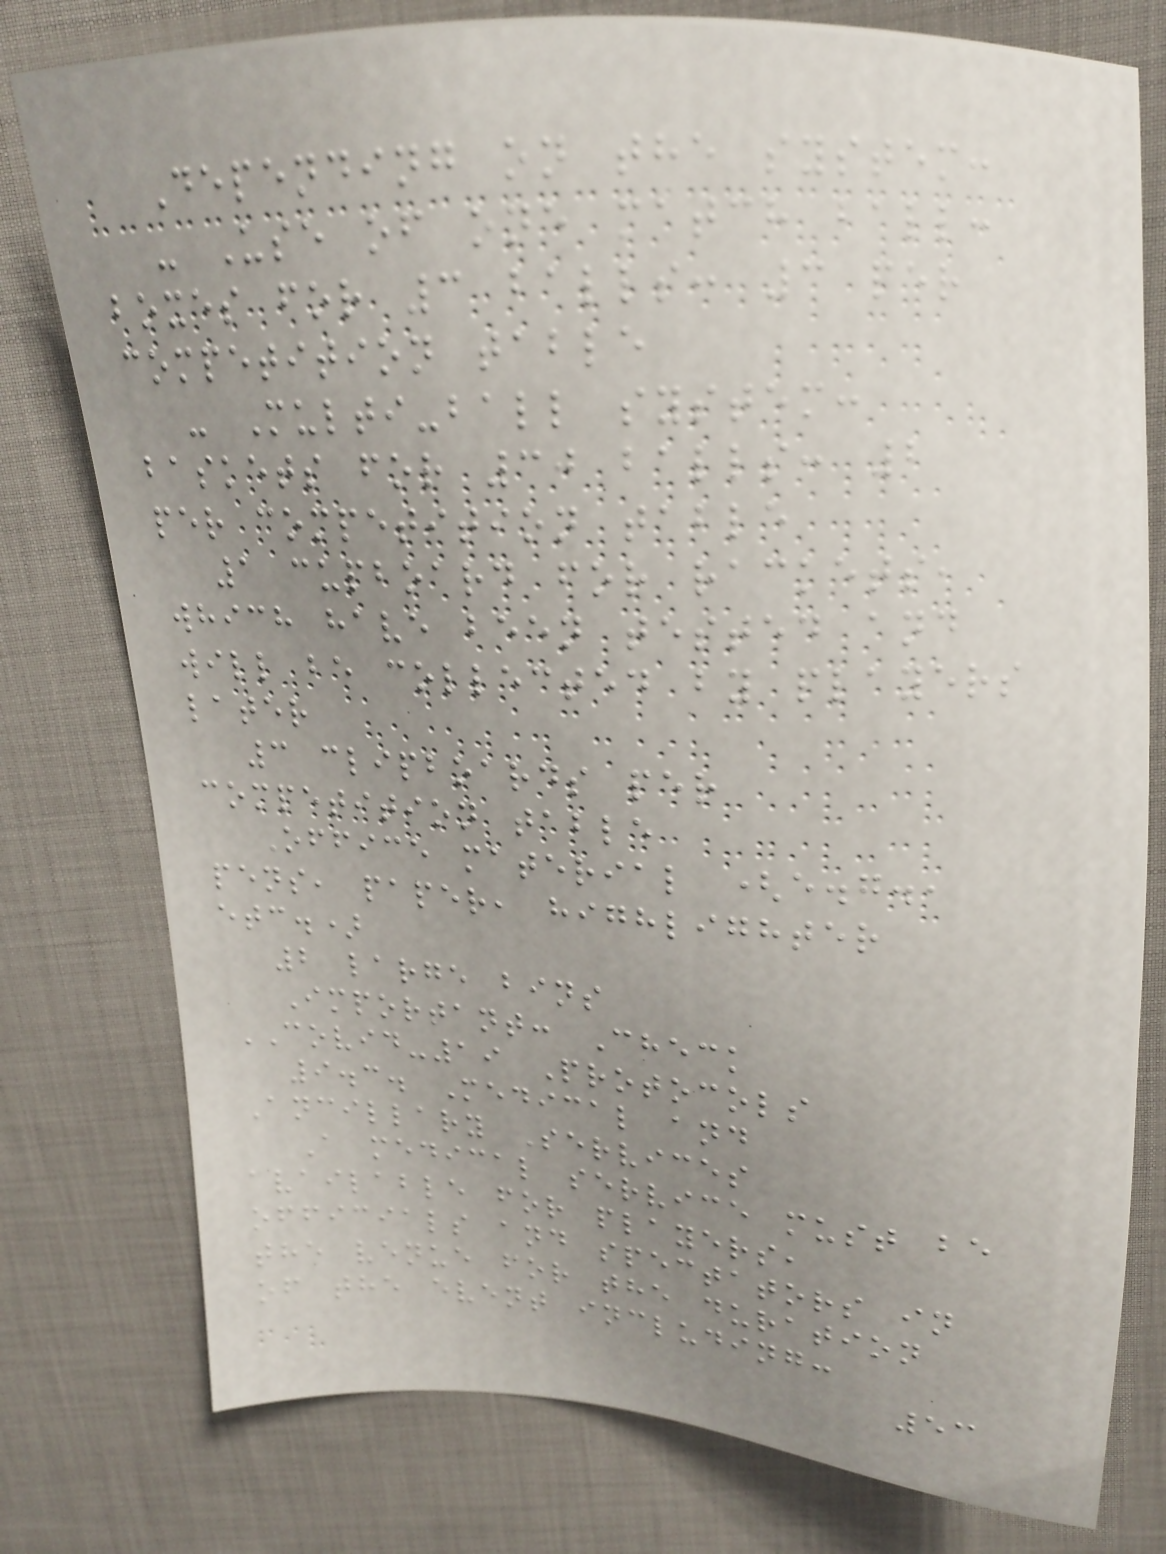Depending on the system:
- Use of one match ball:
boxes for 3 balls: 3 per
competition table
- Multi-ball system:
baskets for 30 balls: 2
per competition table
1 cupboard for rackets,
which have been tested and
will be collected by players
later
3 clipboards per
competition table
Office material (e.g.,
pens, paper, highlighter
etc.)
2 large bins
Important: Check
COVID-19 Protocols
9.3. Medical and
Ancillary Services
A medical service must be
available for players,
officials and spectators in
the venue for the duration
of the event including:
53
